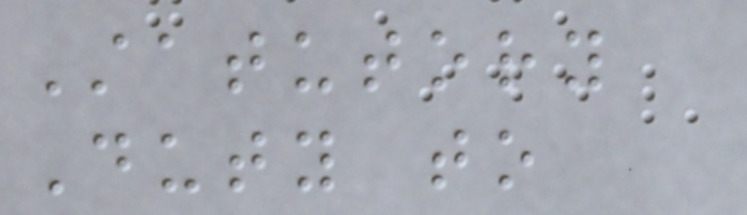Statutory
Duty to
